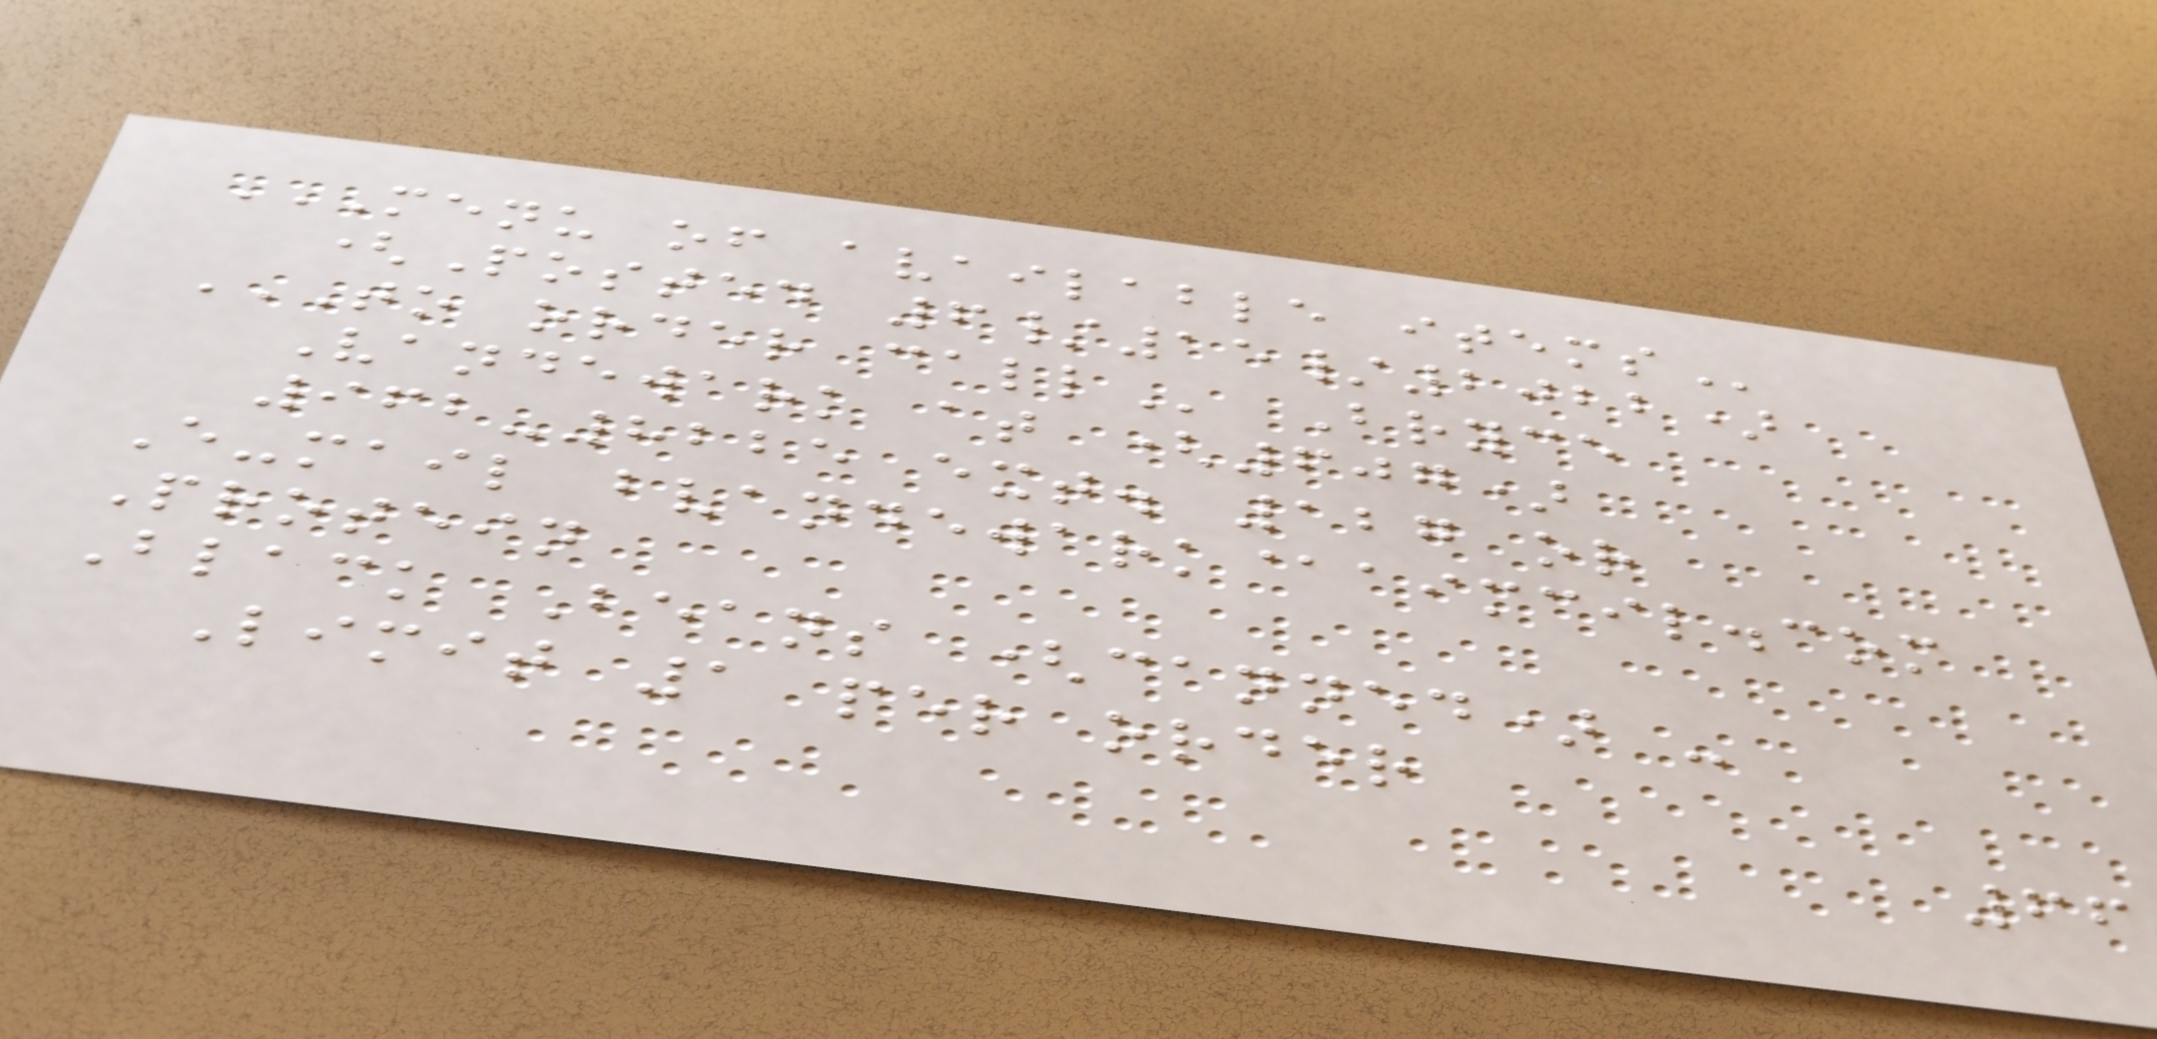MENU OF AVAILABLE ITEMS
(Posted 6/15/2022)
TO ORDER CALL Bryce
Vandewark at (607)
962-8225 ext. 127 or
E-mail bvandewark@aimcil.com
Protein
Black Beans (canned) -
Limit 1 per order
66
